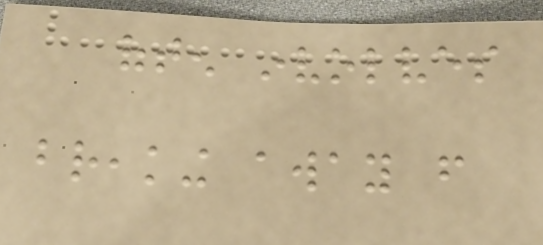often involves
breaking away from
